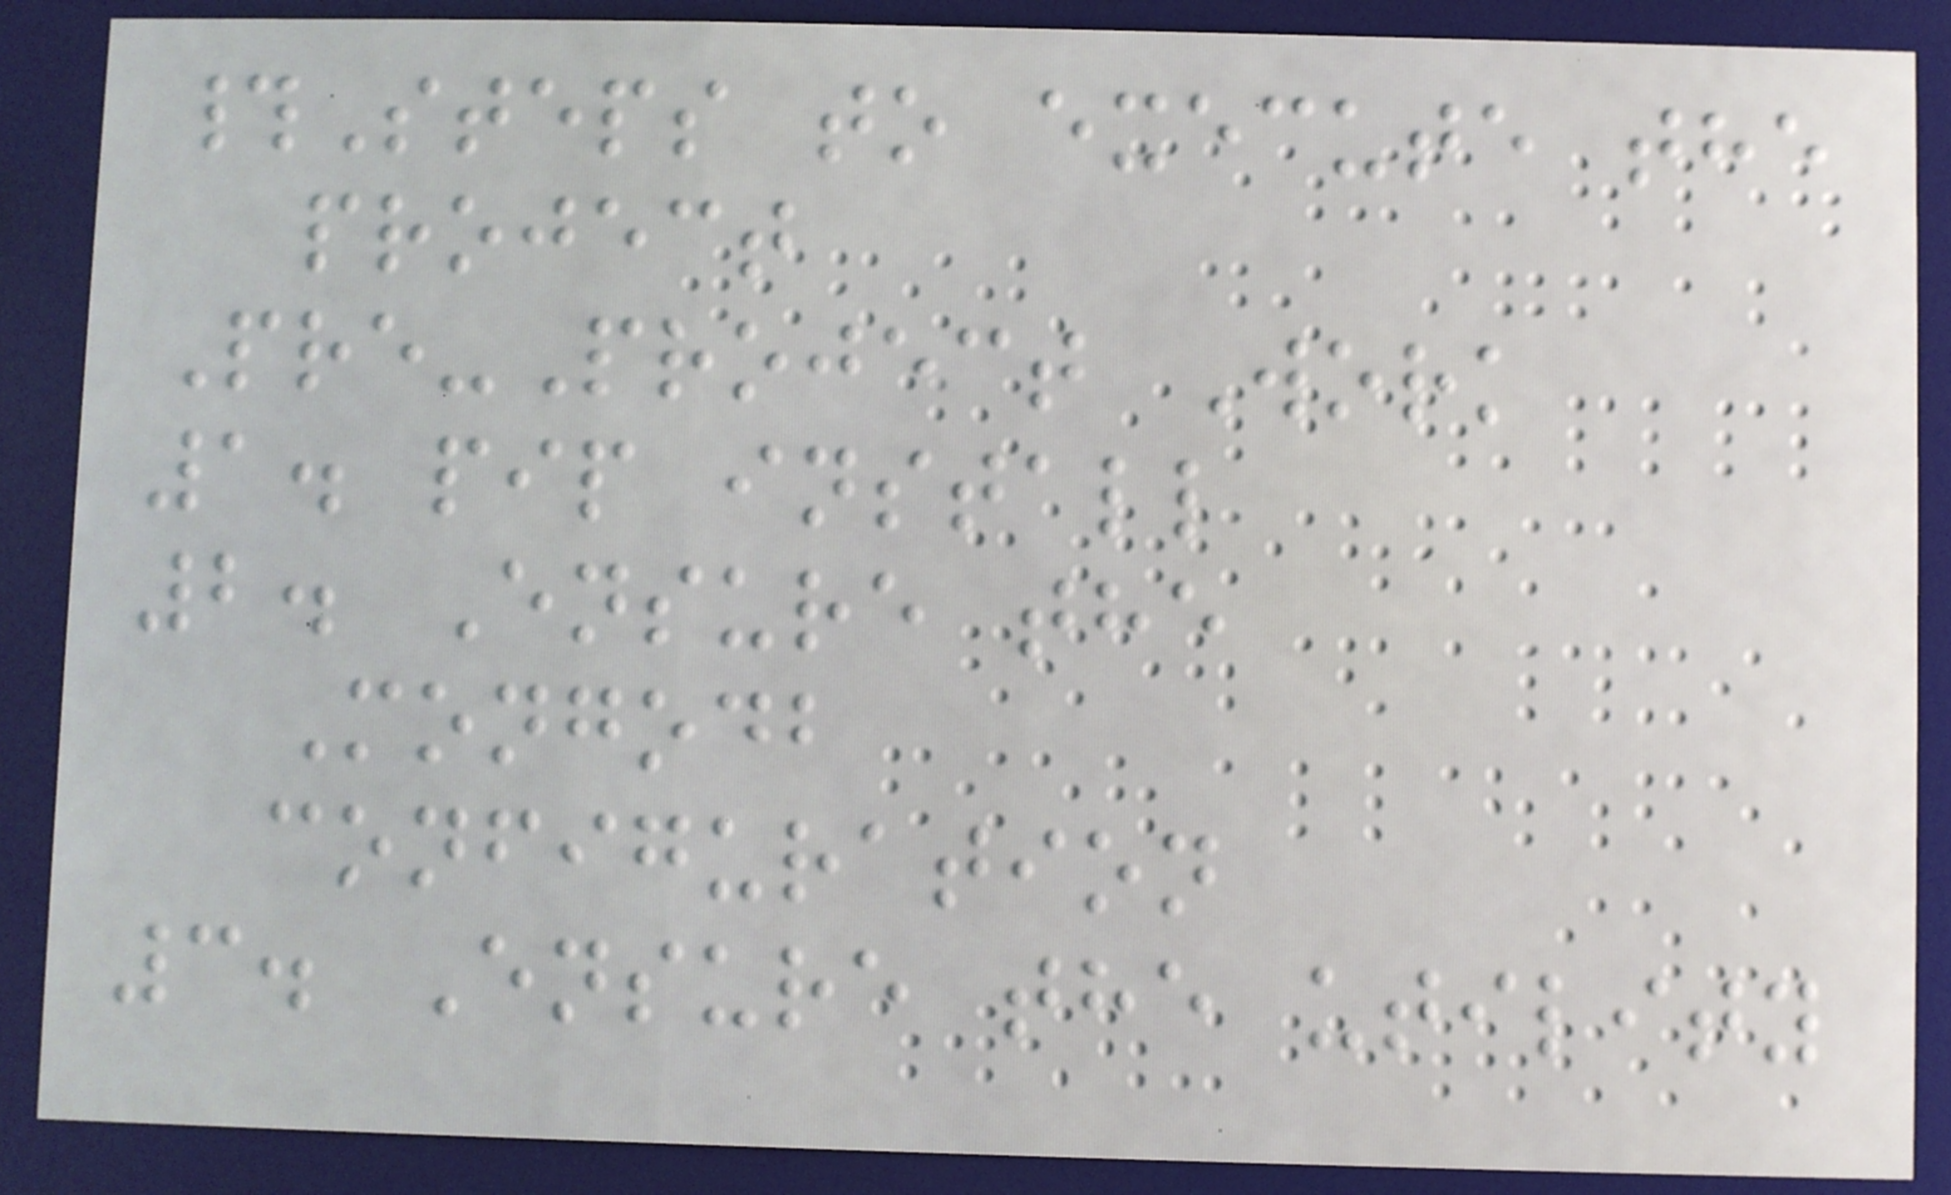#Steps to execute the
project
Pre-Project Work
1. pip install
2. Ensure the
Mongodb
configuration
3. Ensure the utility
